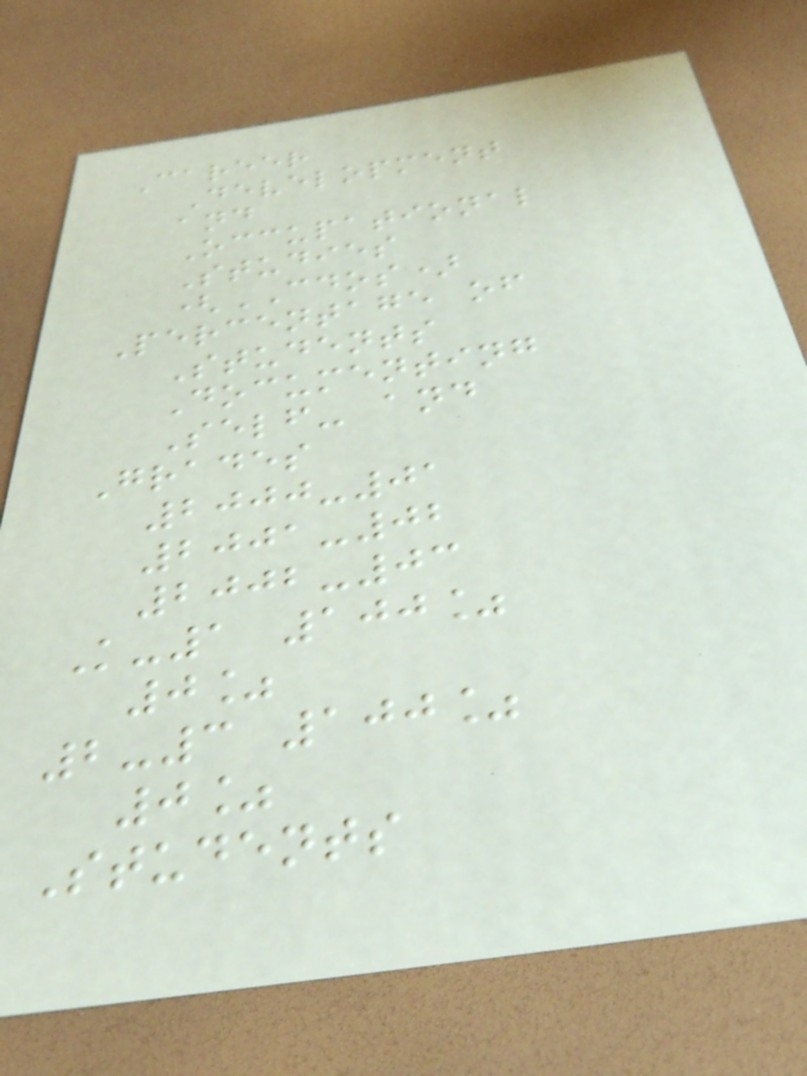Career
Development
and
Occupational
Studies
(CDOS)
Percentage of
Students
Documenting
Self- and
Grades
2000-01
2001-02
2002-03
K-1 100%
0%
2-3 100%
0%
Students
